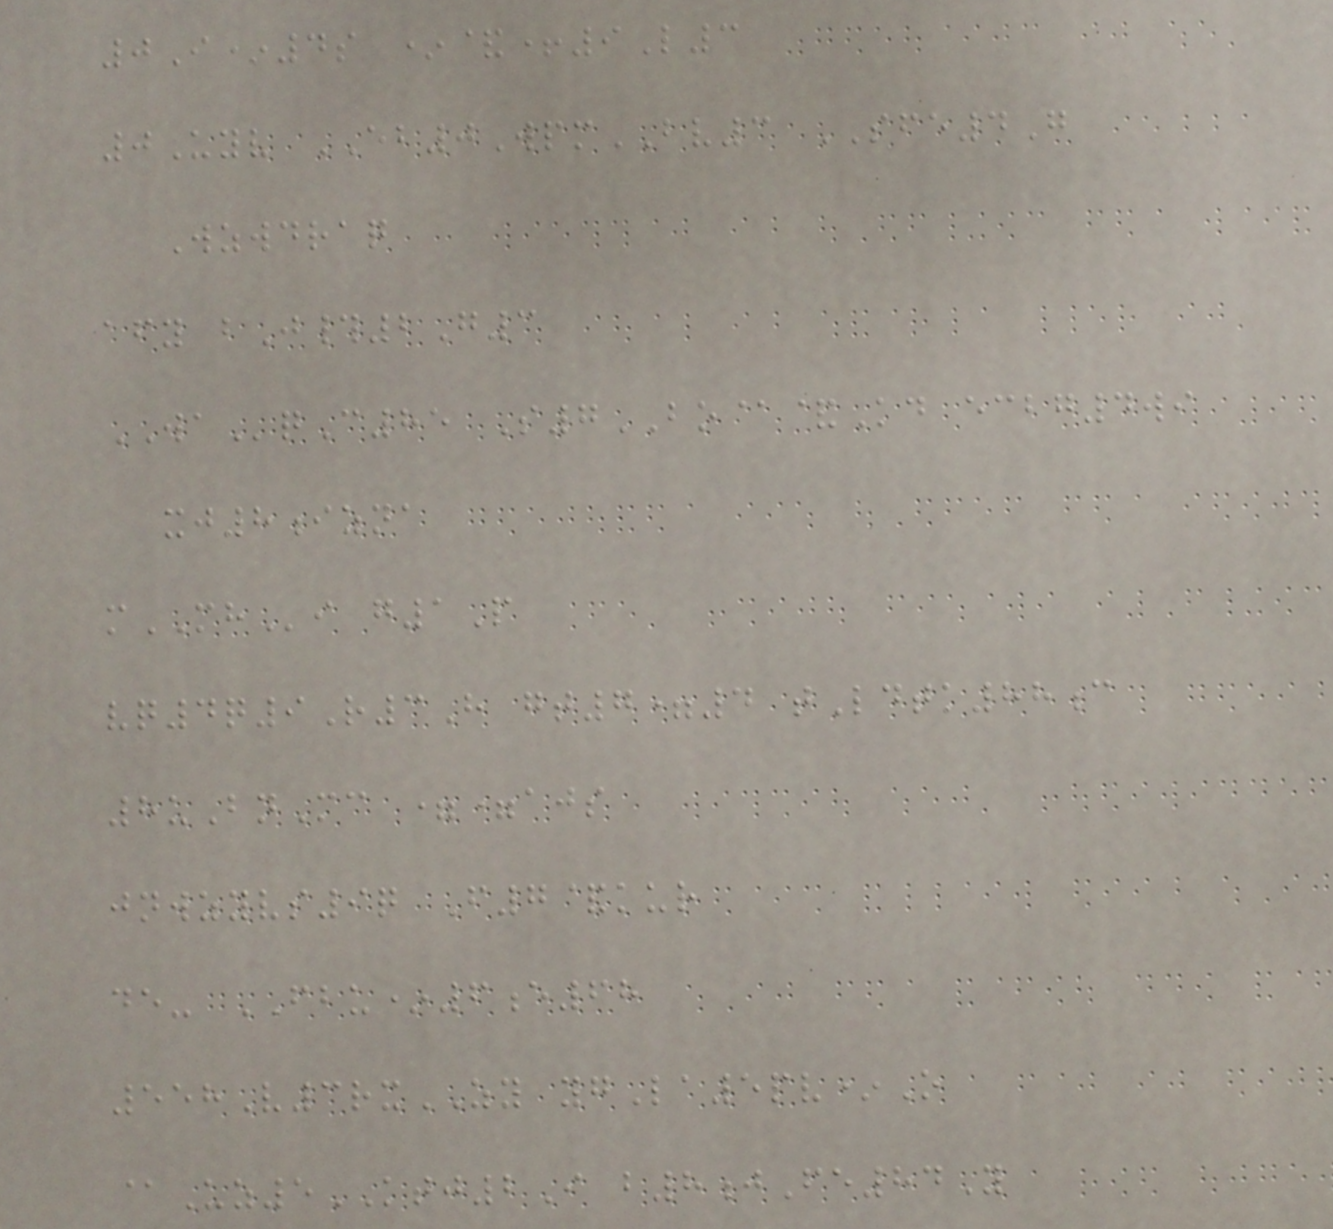0I*4s *&+9L3
0Uyv EB0WpmBV3 SFE4G
Wzwdraq
afy bJ#2G3
WAqC85 S7BO@&Kd ecbg4wi
xj8izna
mMHi g1P
vq4q9R3H gt7=4 tLdtk88c
8uBnMc ==ajs
jnwzyvs9q F7&kur
de- FBU*6e68
558V3rxZY ygLa5pv*O
@Uz5KTJ2I b8jFe84Y
